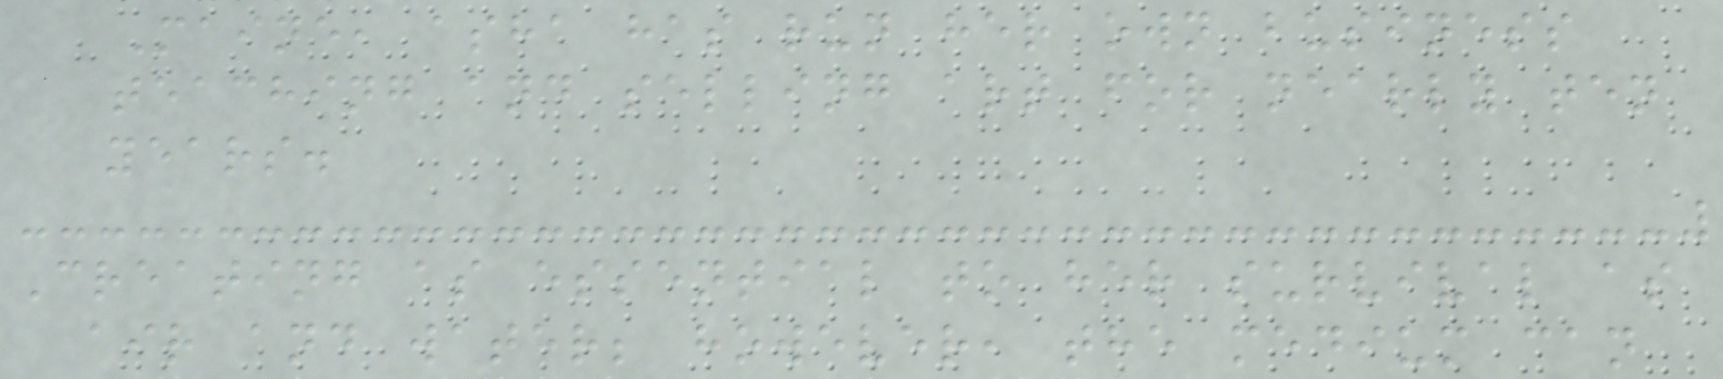Maine, asha has run her own business
teaching and selling art for nearly ten
years.
Creating as essential to her survival as
air and water; however, the medium can
